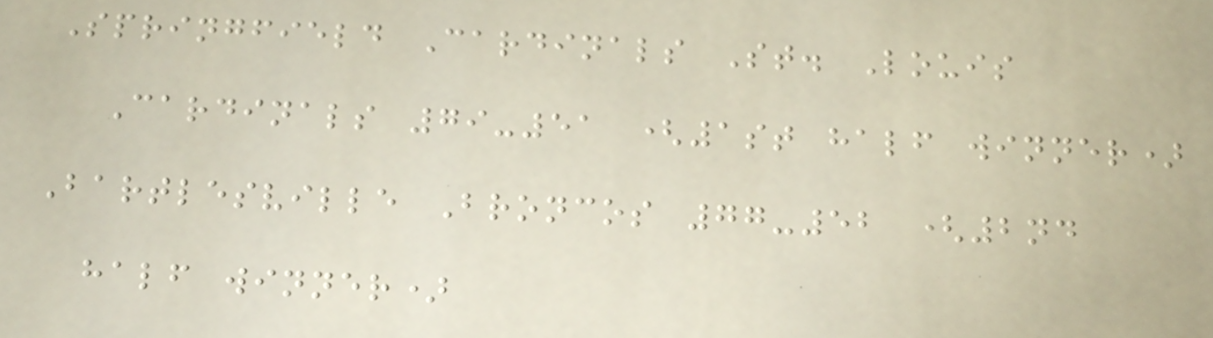Springfield Cardinals St. Louis
Cardinals 79-51 (1st half winner)
Bartlesville Broncos 77-52 (2nd
half winner)
